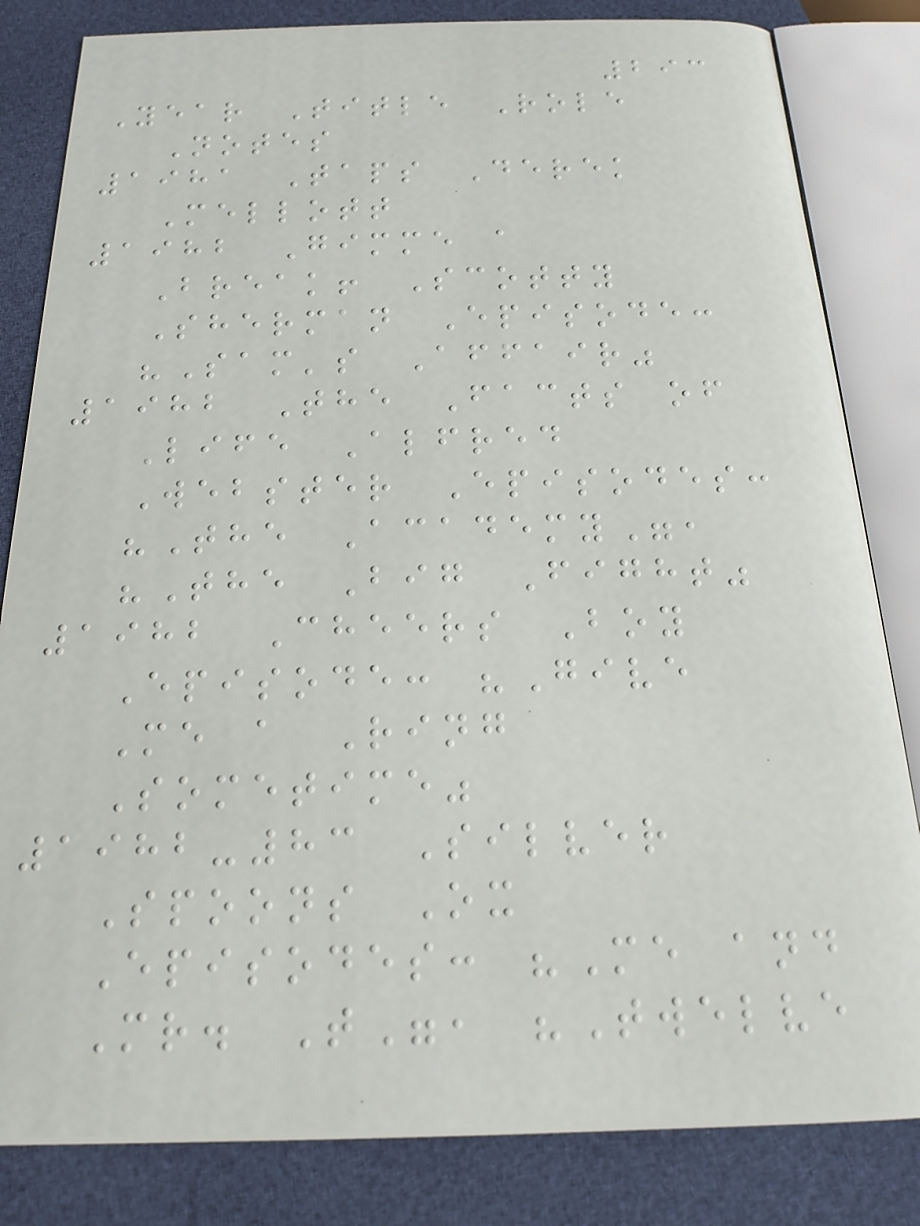293
Year Title Role
Notes
1981 Taps Derek
Mellott
1982 Gimme a
Break! Scotty
Sherman Episode:
"Sam's Affair"
1982 The Facts of
Life Alfred
Webster Episodes:
"The Academy",
"The Big Fight"
1982 Cheers Boy
Episode: "Give
Me a Ring
Sometime"
1982-83 Silver
Spoons Ox
Episodes: "Me and
Mr. T", "Twelve
